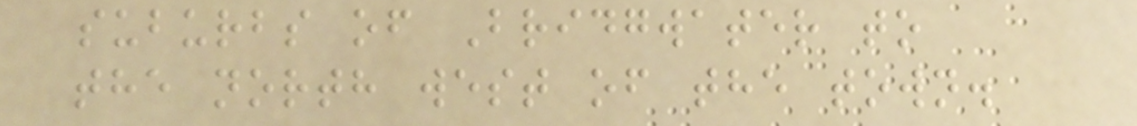suburbs of Bridgwater to
the north west of the town.
